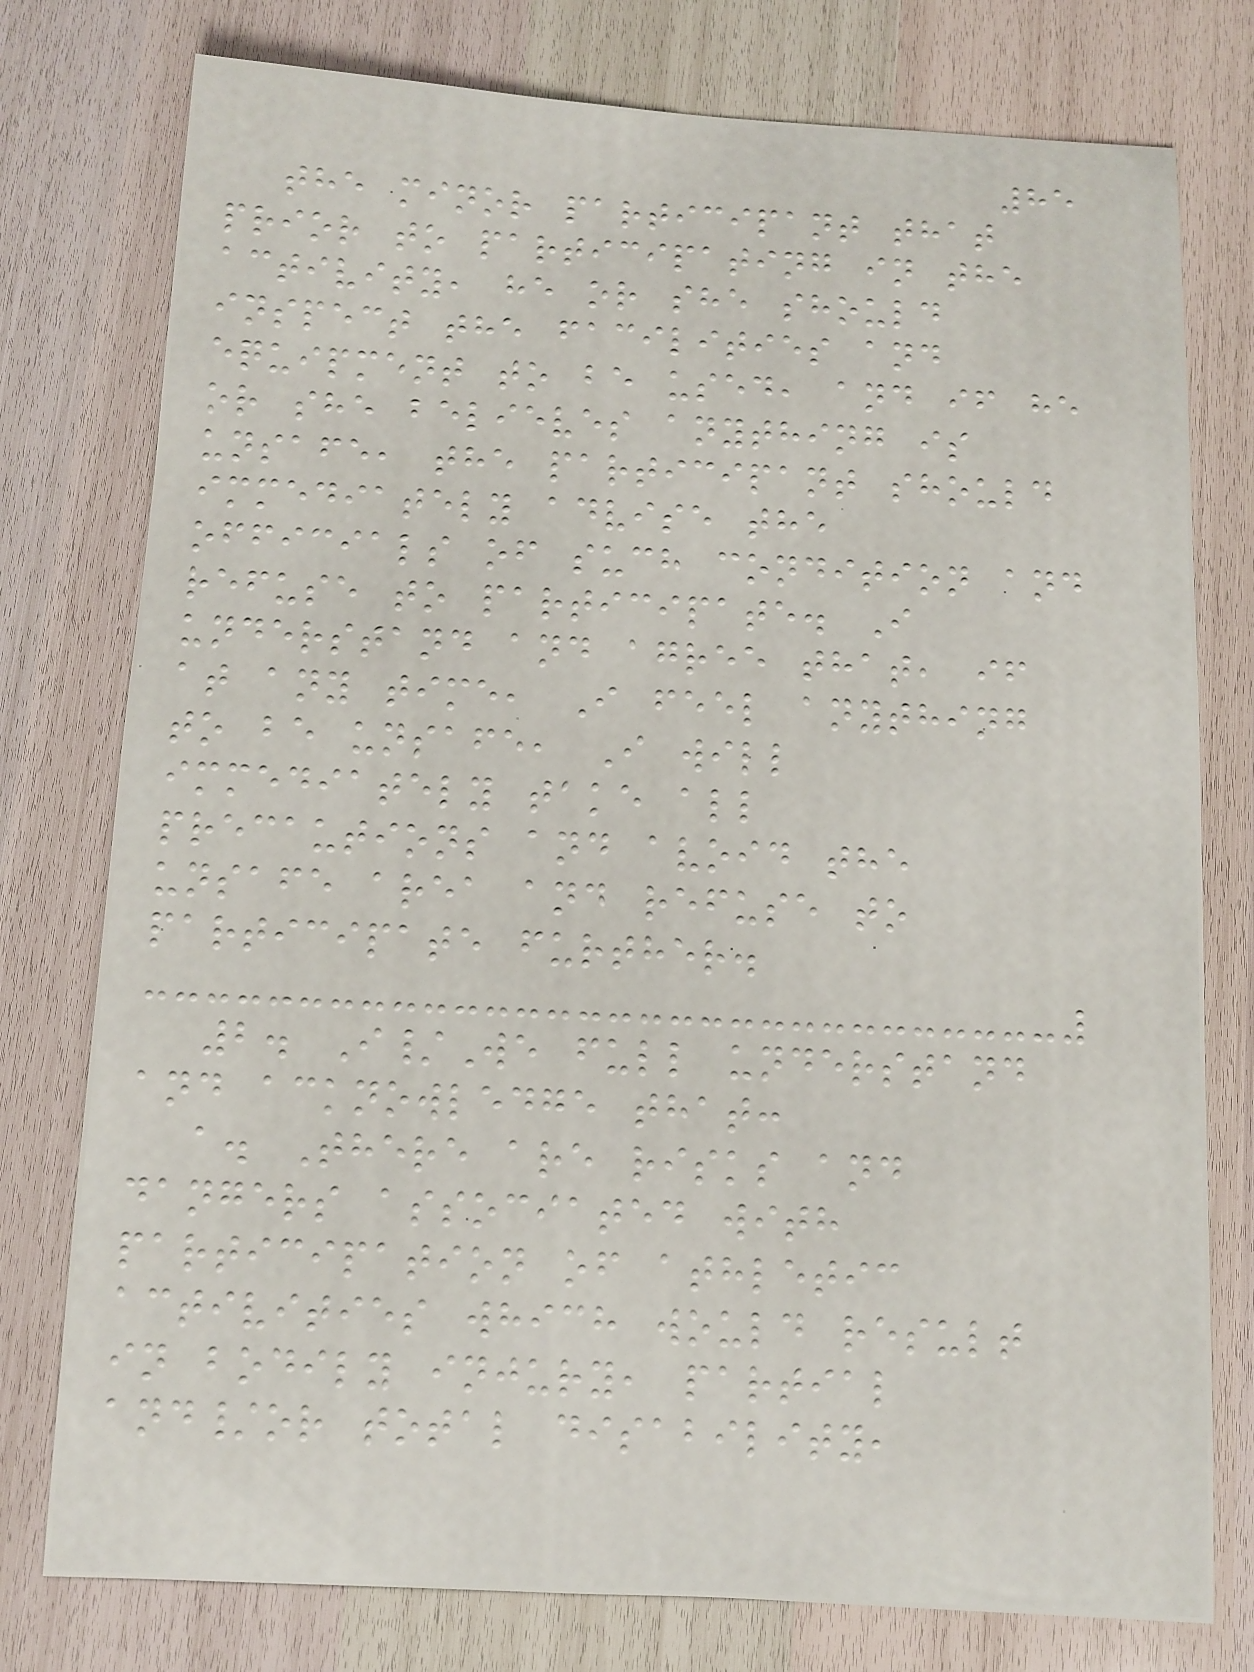85
the minor participant that
prior to participating in the
activity, he or she should
inspect the facilities and
equipment to be used, and if he
or she believes anything is
unsafe, the participant should
immediately advise the
officials of such condition and
refuse to participate. I
understand and agree that, if
at any time, I feel anything
to be unsafe, I will
immediately take all
precautions and avoid the
unsafe area and refuse to
participate further.
2. I/We full understand
and acknowledge that:
a. There are risks and
dangers associated with
participation of athletic
activities which would result
in bodily injury, partial
and/or total disability,
